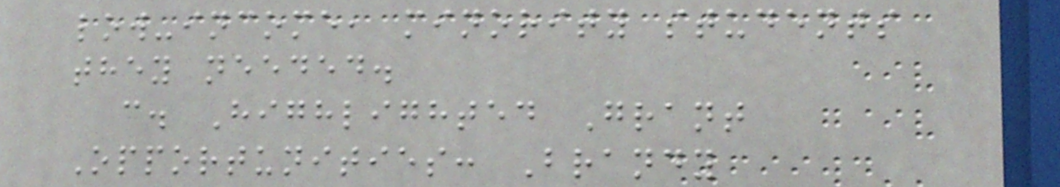low-income, minority students
they needed.
c. Highlighted Grant
Opportunities: Brandy
